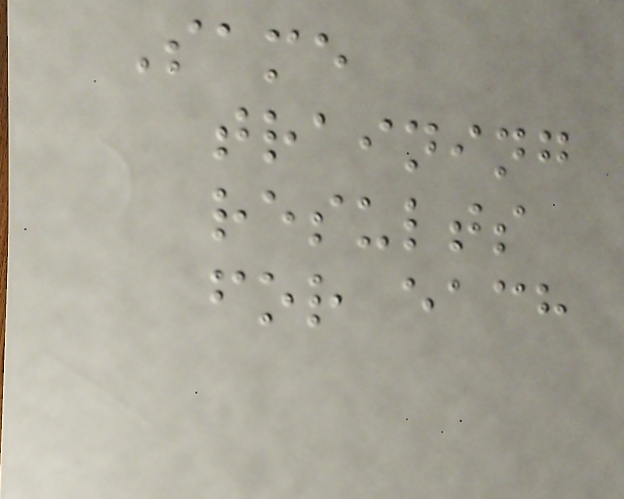Same
training
results
for each
